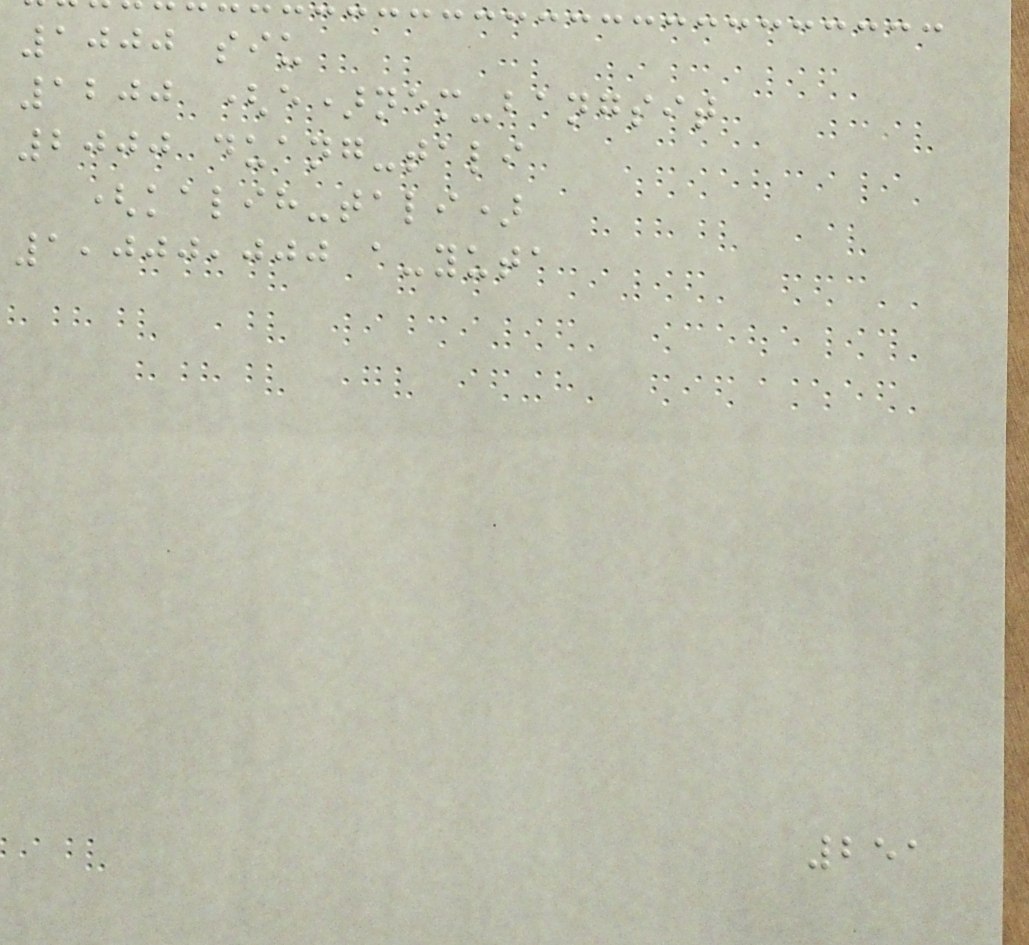1000 siu
1200 (e)nem-bangsit
2000 duang-tali
(kalih-tali)
1,000,000 a-yuta
251
